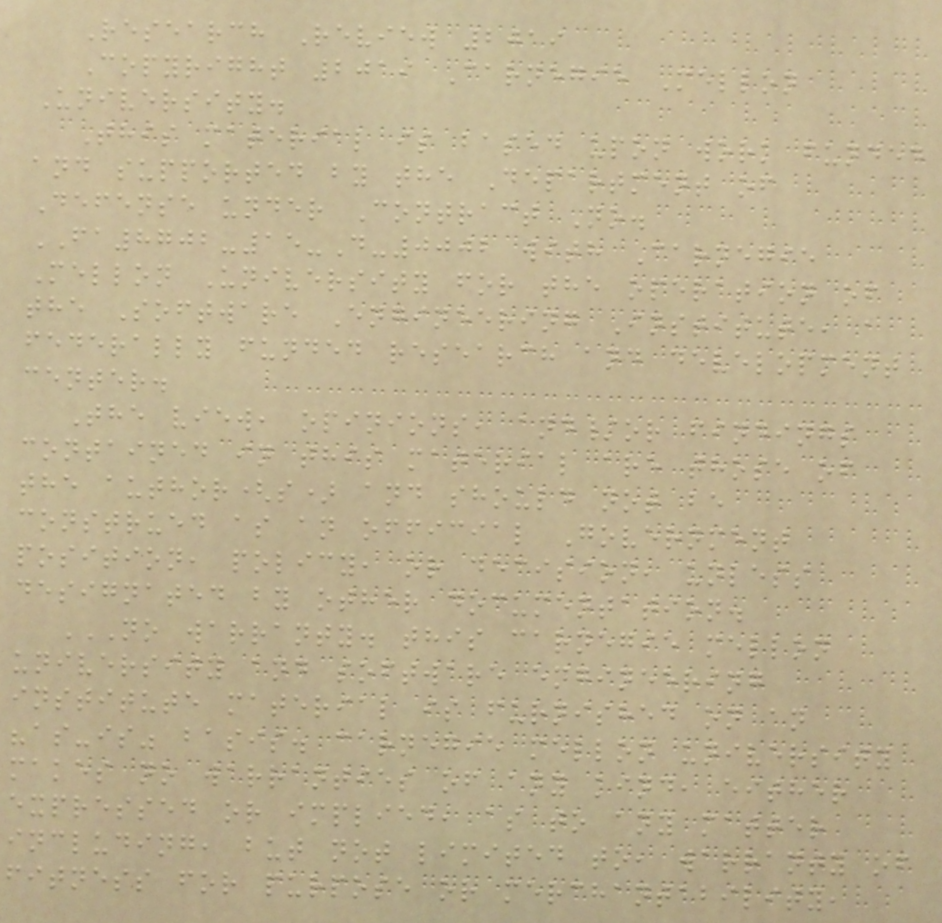Research Review 2019
Copyright 2019 Carnegie Mellon
University.
This material is based upon work funded
and supported by the Department of
Defense under Contract No.
FA8702-15-D-0002 with Carnegie
Mellon University for the operation of
the Software Engineering Institute, a
federally funded research and development
center.
The view, opinions, and/or findings
contained in this material are those of
the author(s) and should not be
construed as an official Government
position, policy, or decision, unless
designated by other documentation.
NO WARRANTY. THIS CARNEGIE MELLON
UNIVERSITY AND SOFTWARE ENGINEERING
INSTITUTE MATERIAL IS FURNISHED ON AN
"AS-IS" BASIS. CARNEGIE MELLON UNIVERSITY
MAKES NO WARRANTIES OF ANY KIND, EITHER
EXPRESSED OR IMPLIED, AS TO ANY MATTER
INCLUDING, BUT NOT LIMITED TO, WARRANTY OF
FITNESS FOR PURPOSE OR MERCHANTABILITY,
